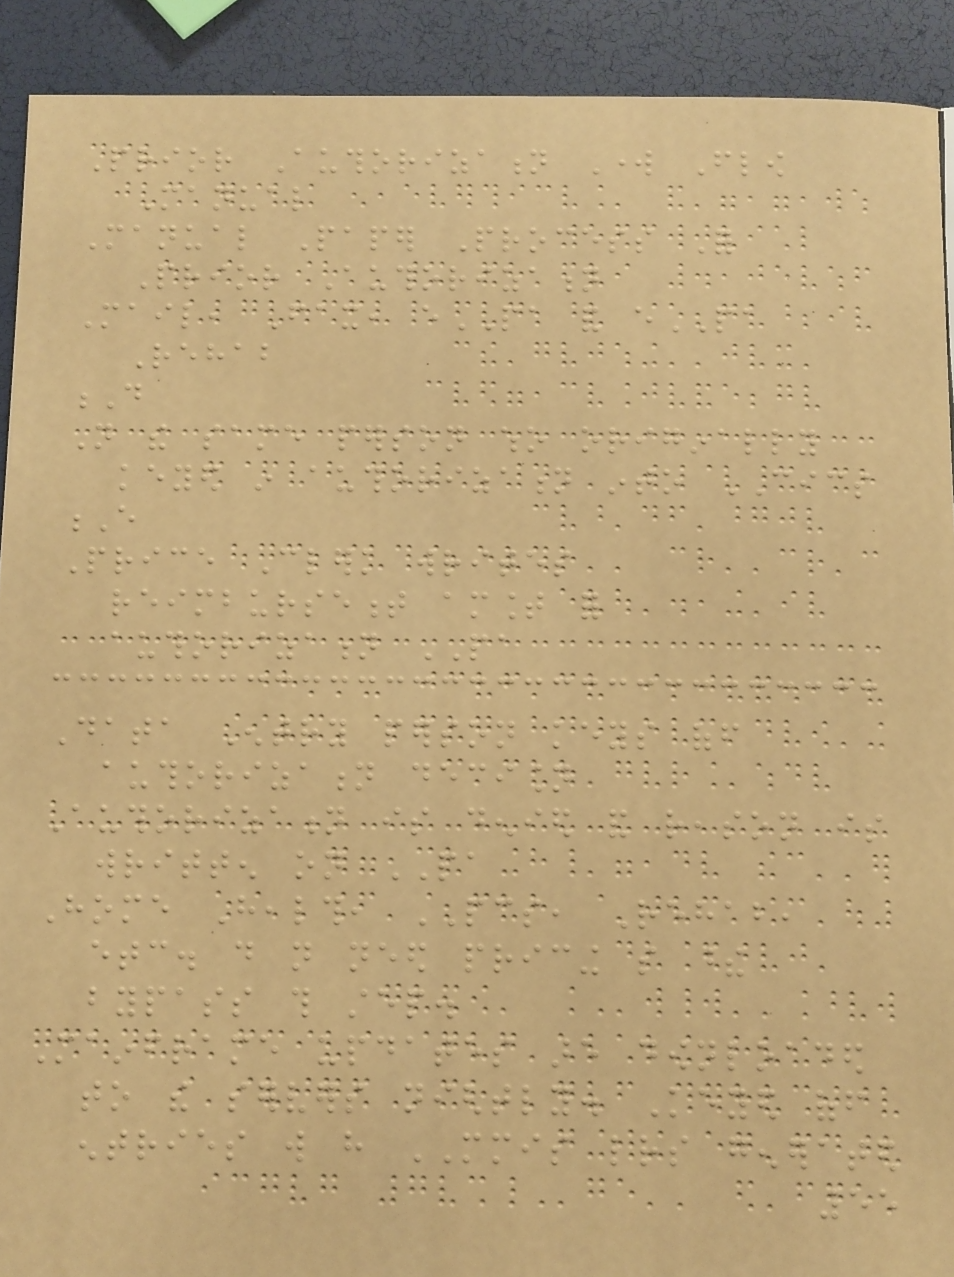Prior Authorization Work Flow
Manual
Manual Paper Process For
Prior Authorization
Mail, Fax, ePA and ePA
Rehab
D
Not the same person who originally
keyed in authorization into CICS
E
Price Clerk writes
reimbursement amount for
authorization PA
Data Entry person keys off
authorization decision
Authorization is denied and reason is
written on PA
Home Health, PCS, Rehab,
etc. do not need pricing so these
bypass this step.
Mainframe updates are downloaded
to the servers nightly. Keyed off
entries will have MMIS letters generated
55
